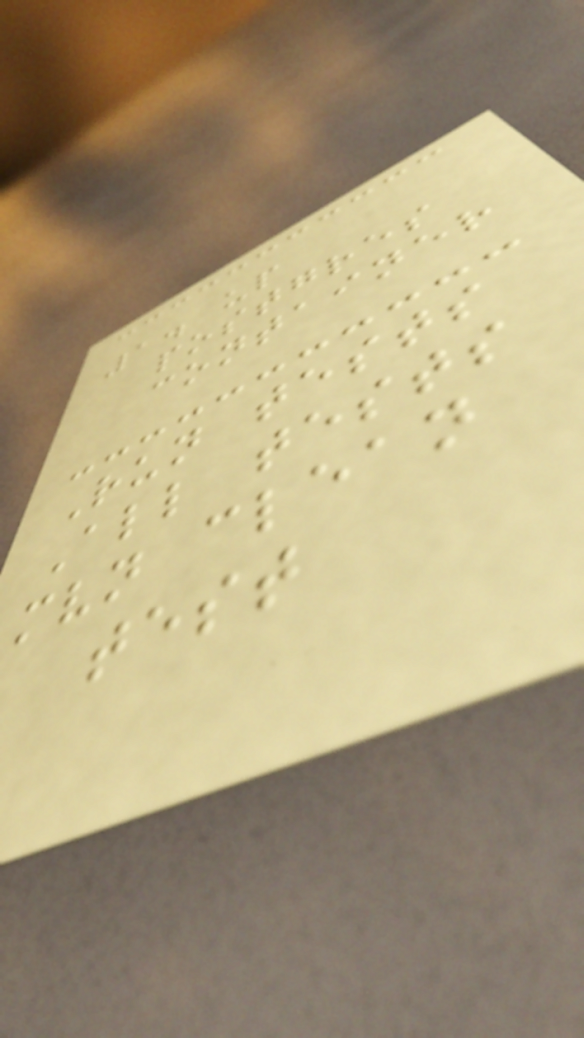1. up
postgres
container
Run tests
All tests
mvn clean
test
